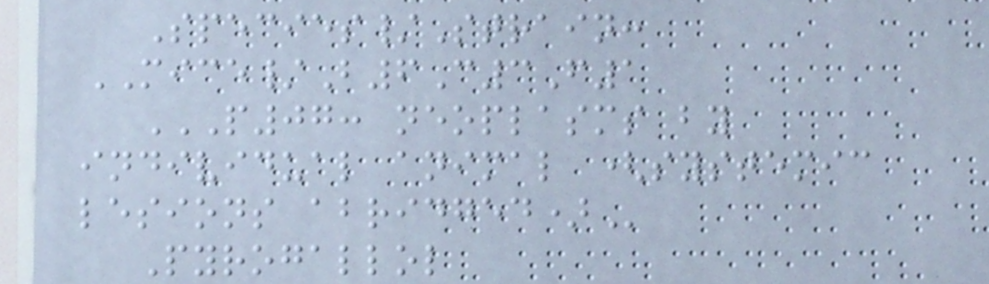Species/Strain:
MICE/B6C3F1
P07: NEOPLASMS BY
INDIVIDUAL ANIMAL (SYSTEMIC
LESIONS ABRIDGED)
Pyrogallol
